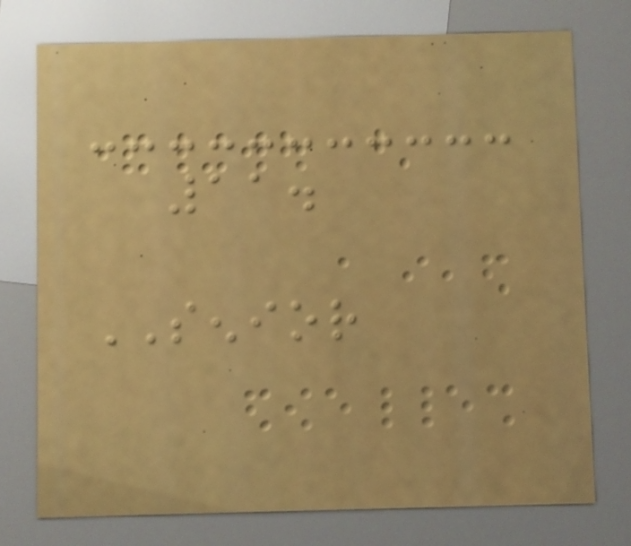11.
SENIOR
